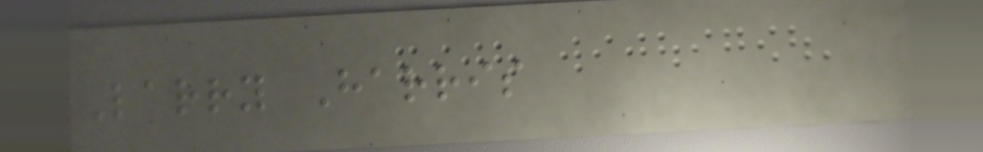Larry Harris
